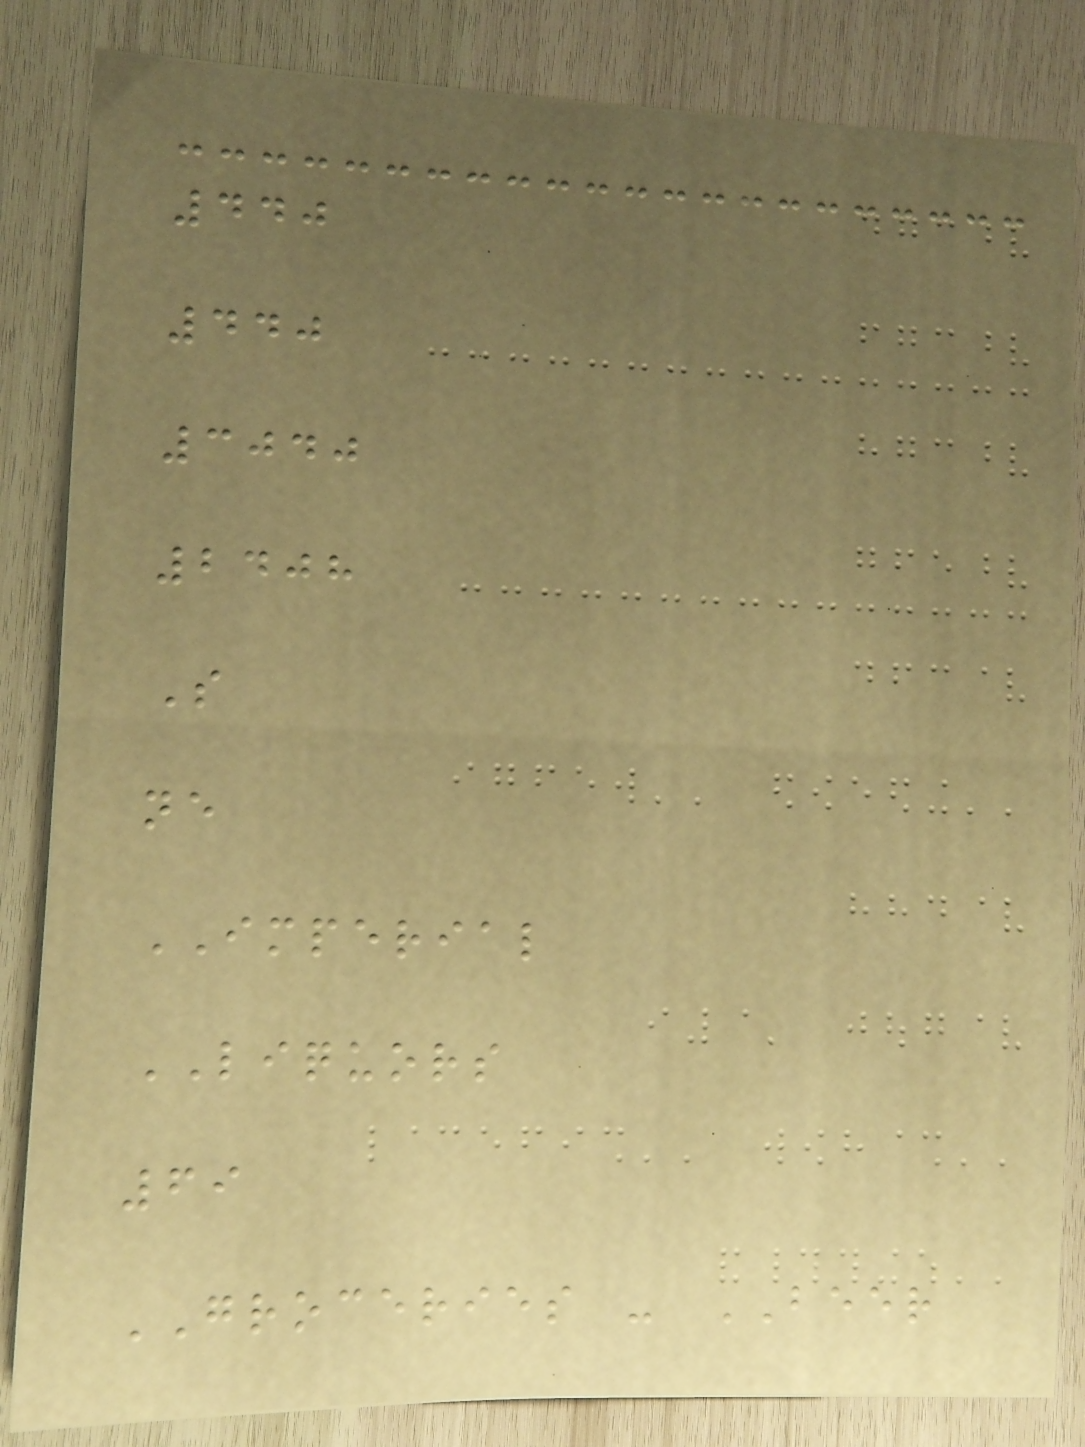440
440
3040
2408
S
ne
IMPERIAL
LIQUORS
69
GROCERIES - BEER
